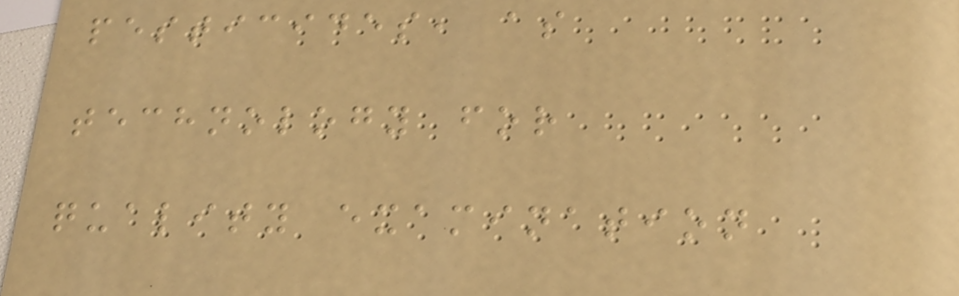pesticides, as
technology for
quality examination
